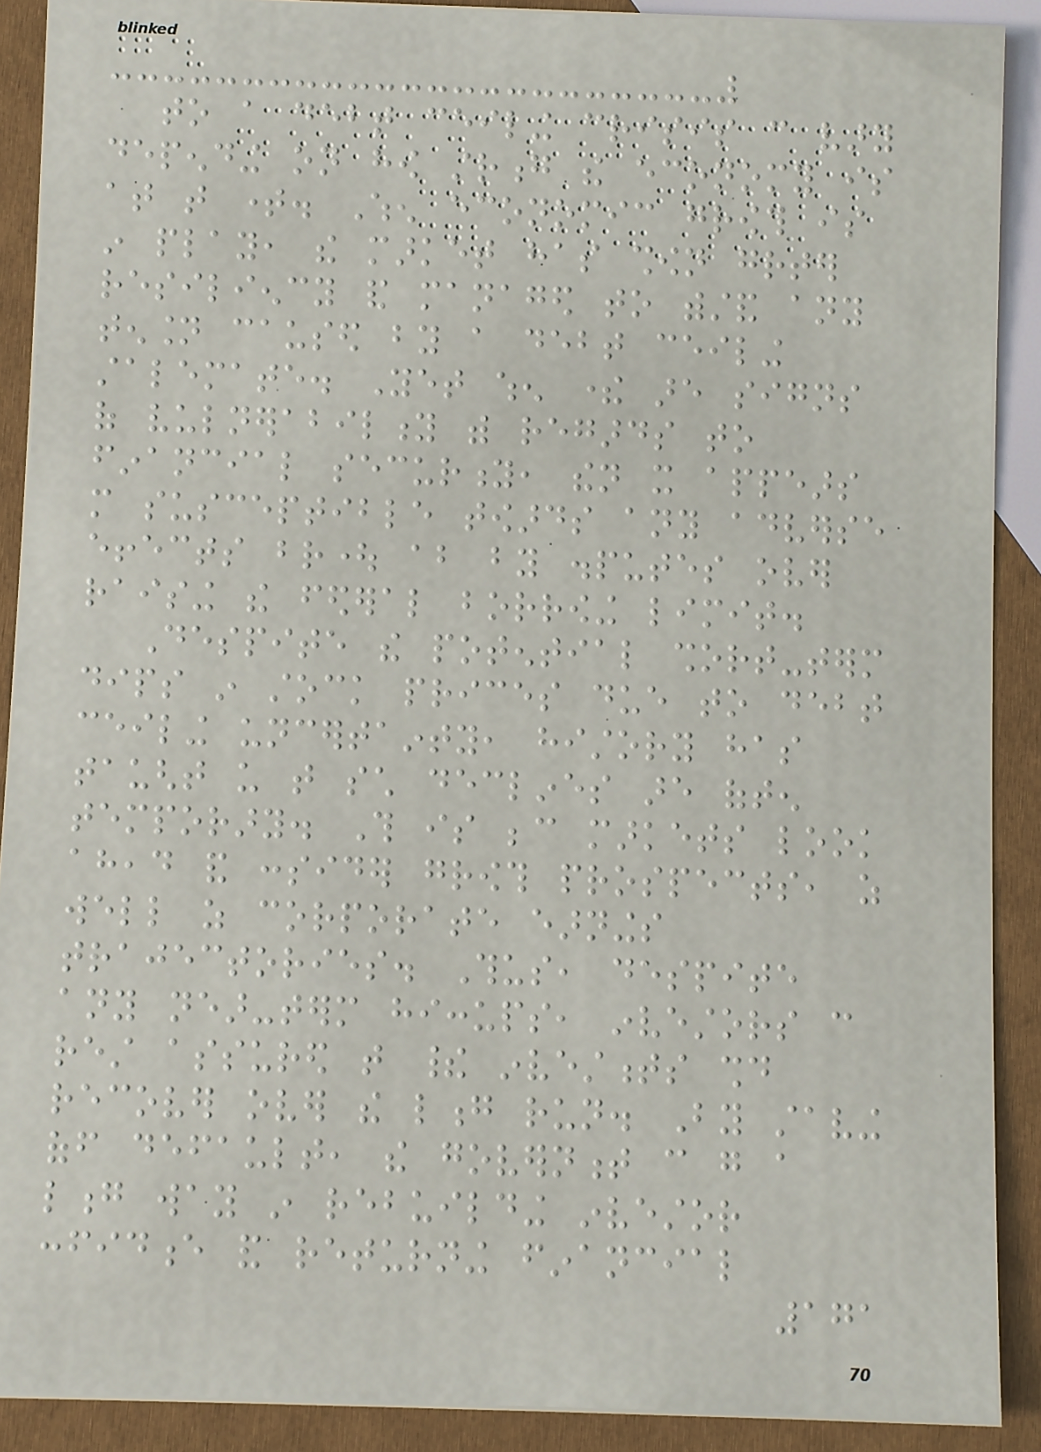to a debt ceiling crisis can vary
depending on how strong the economy is
at that time. When economic growth is
in play, the market has shown greater
resiliency and managed to withstand any
tension caused by a debt ceiling
stalemate. Yet when there are signs
of vulnerability with regards to
financial security, then it appears
more susceptible towards any adverse
effects brought about by disputes over
raising the federal borrowing limit.
Despite the potential short-term
dips in stock prices due to debt
ceiling uncertainty, history has
taught us that such declines are often
temporary. This is because markets look
ahead and consider growth prospects, as
well as corporate earnings
trajectories. Thus, despite
any near-term hiccups, investors can
rest assured that their investments should
recover over the long run. By staving
off default, the government can go a
long way in rebuilding investor
confidence and returning financial
171
